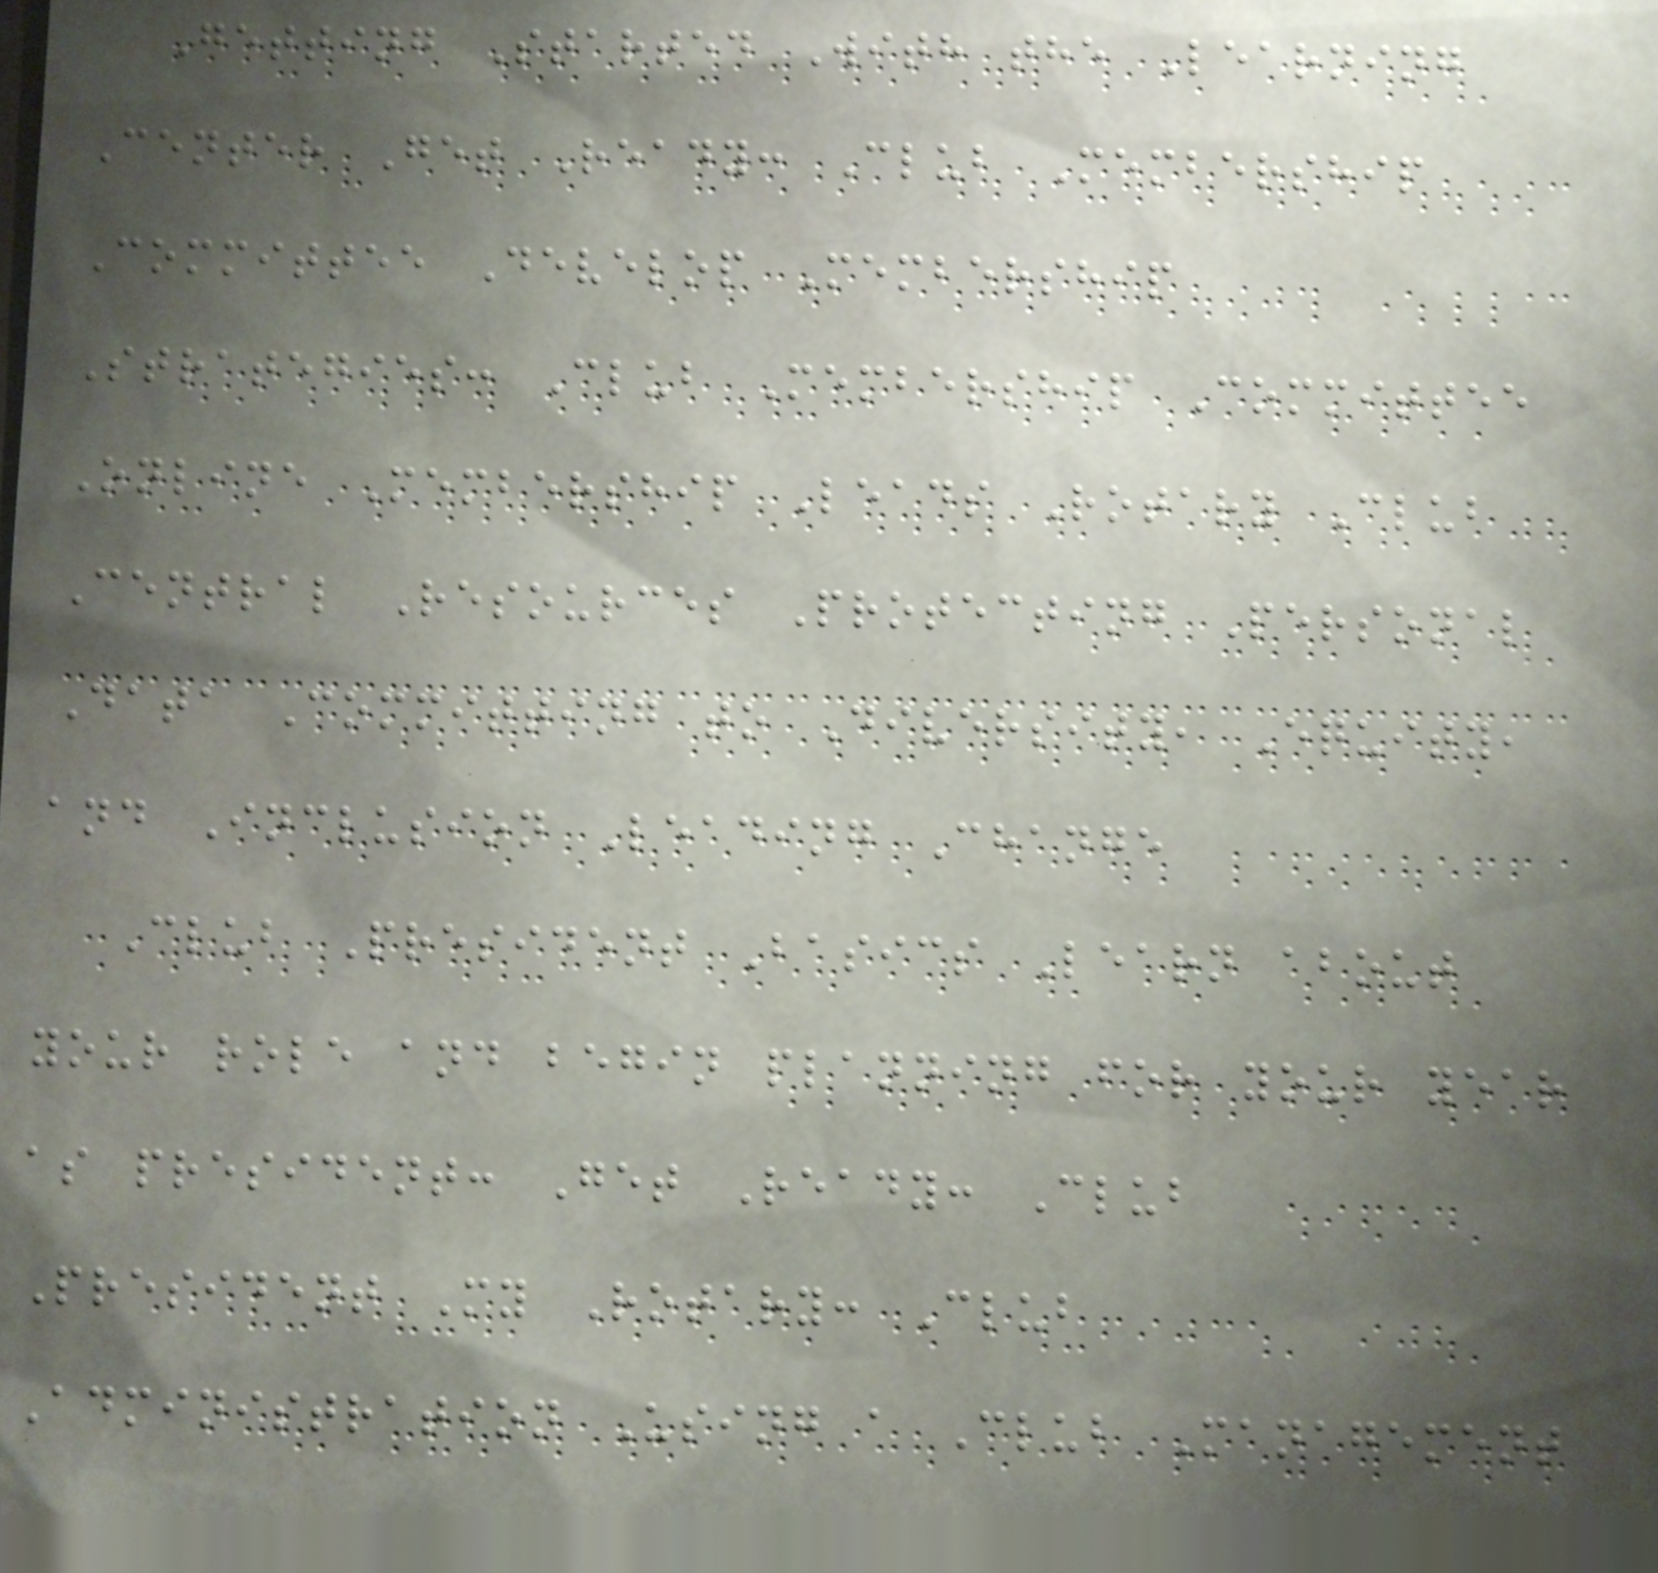Getting Started With the Learning
Center Get Ready: Club Membership
Committee Develop Membership
Strategies: Club Membership Committee
Online Membership Leads Rotary Club
Central Resources Protecting Personal
Data Committing to Diversity, Equity,
and Inclusion Leading Change
Club President Basics Learn about
your role and begin planning for your year
as president: Get Ready: Club
President My Rotary: Club
Administration Using a Club Management
